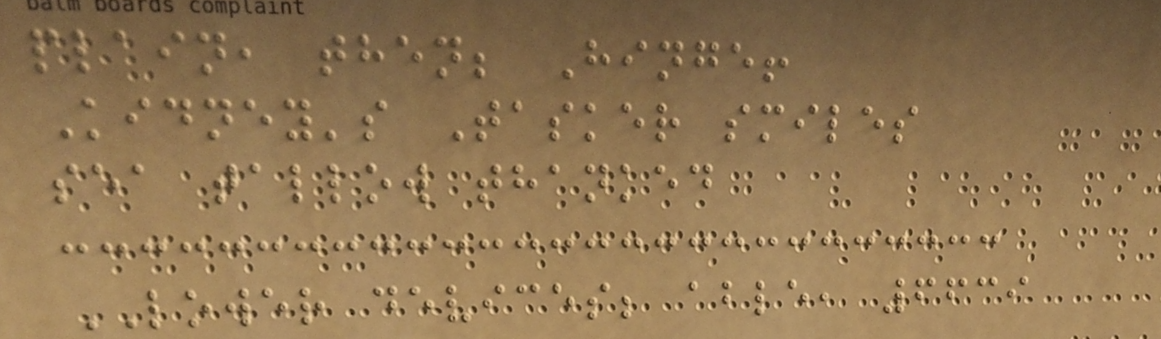plain, then; Hinge!
Kidney's Tasker smiles
sea tallow thanked
LOWER devices; able, 6639
